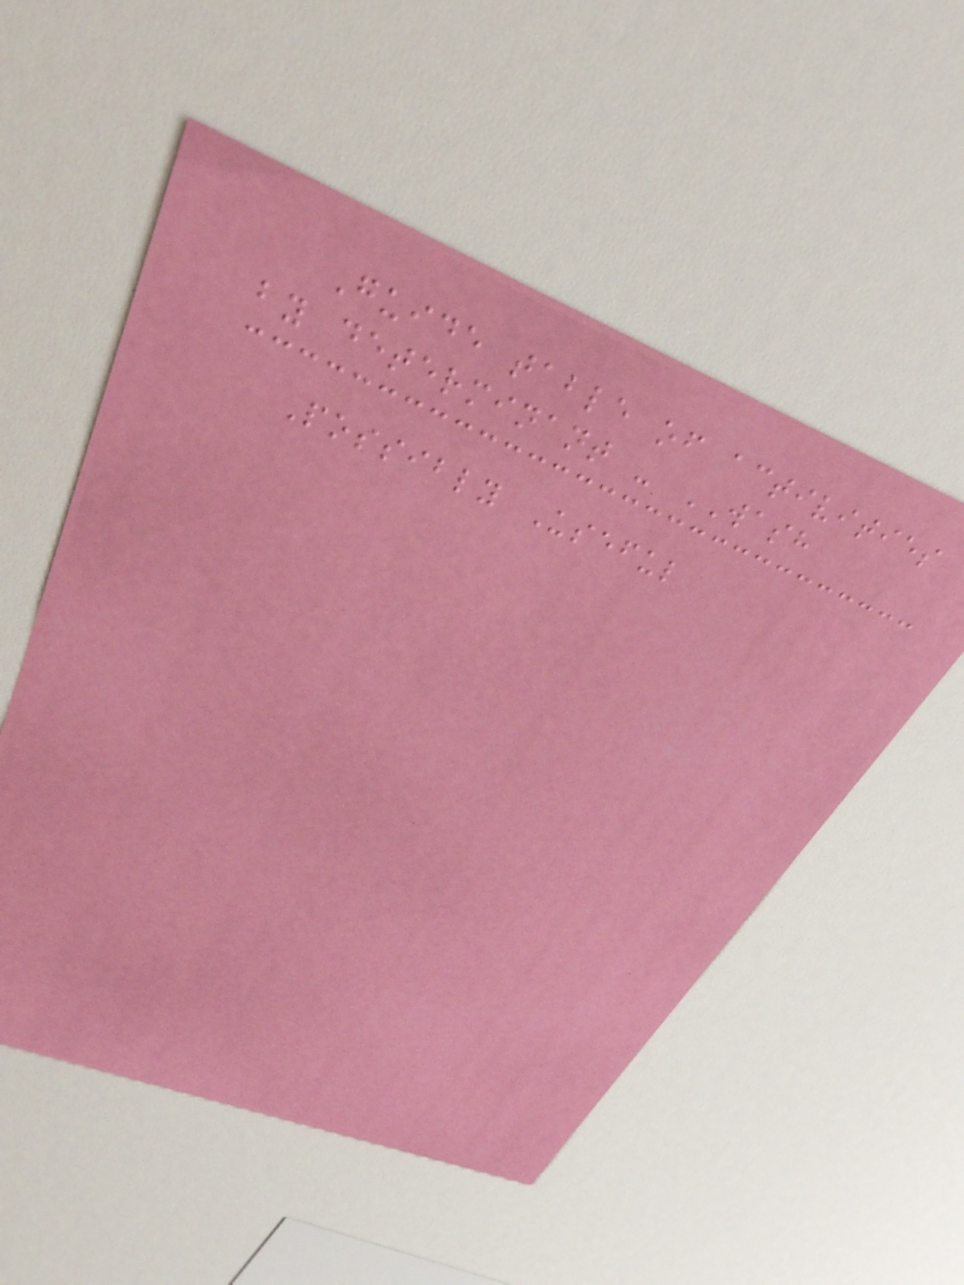Guide table of activities
by determinant - WASH
Possibly Useful
